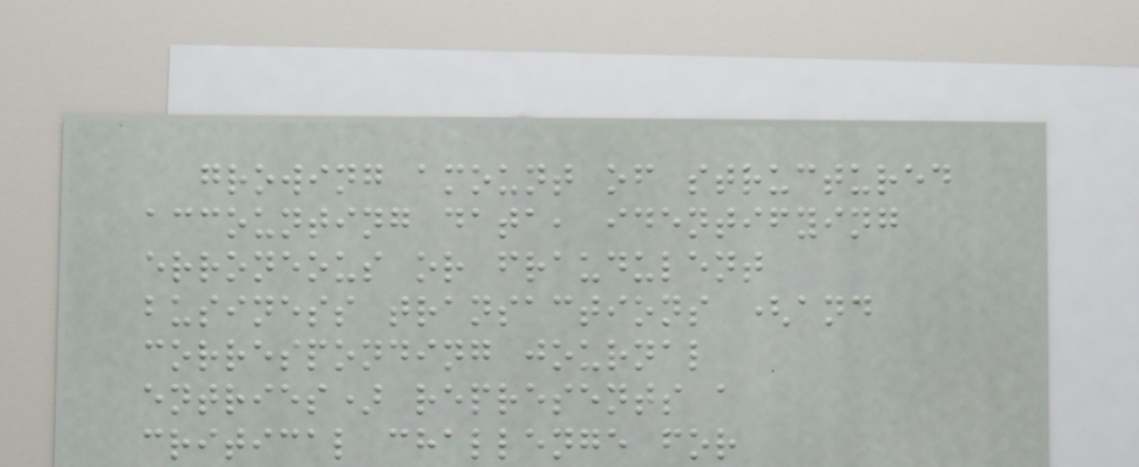growing amount of structured
accounting data, identifying
erroneous or fraudulent
business transactions (and
corresponding journal
entries) represents a
critical challenge for
